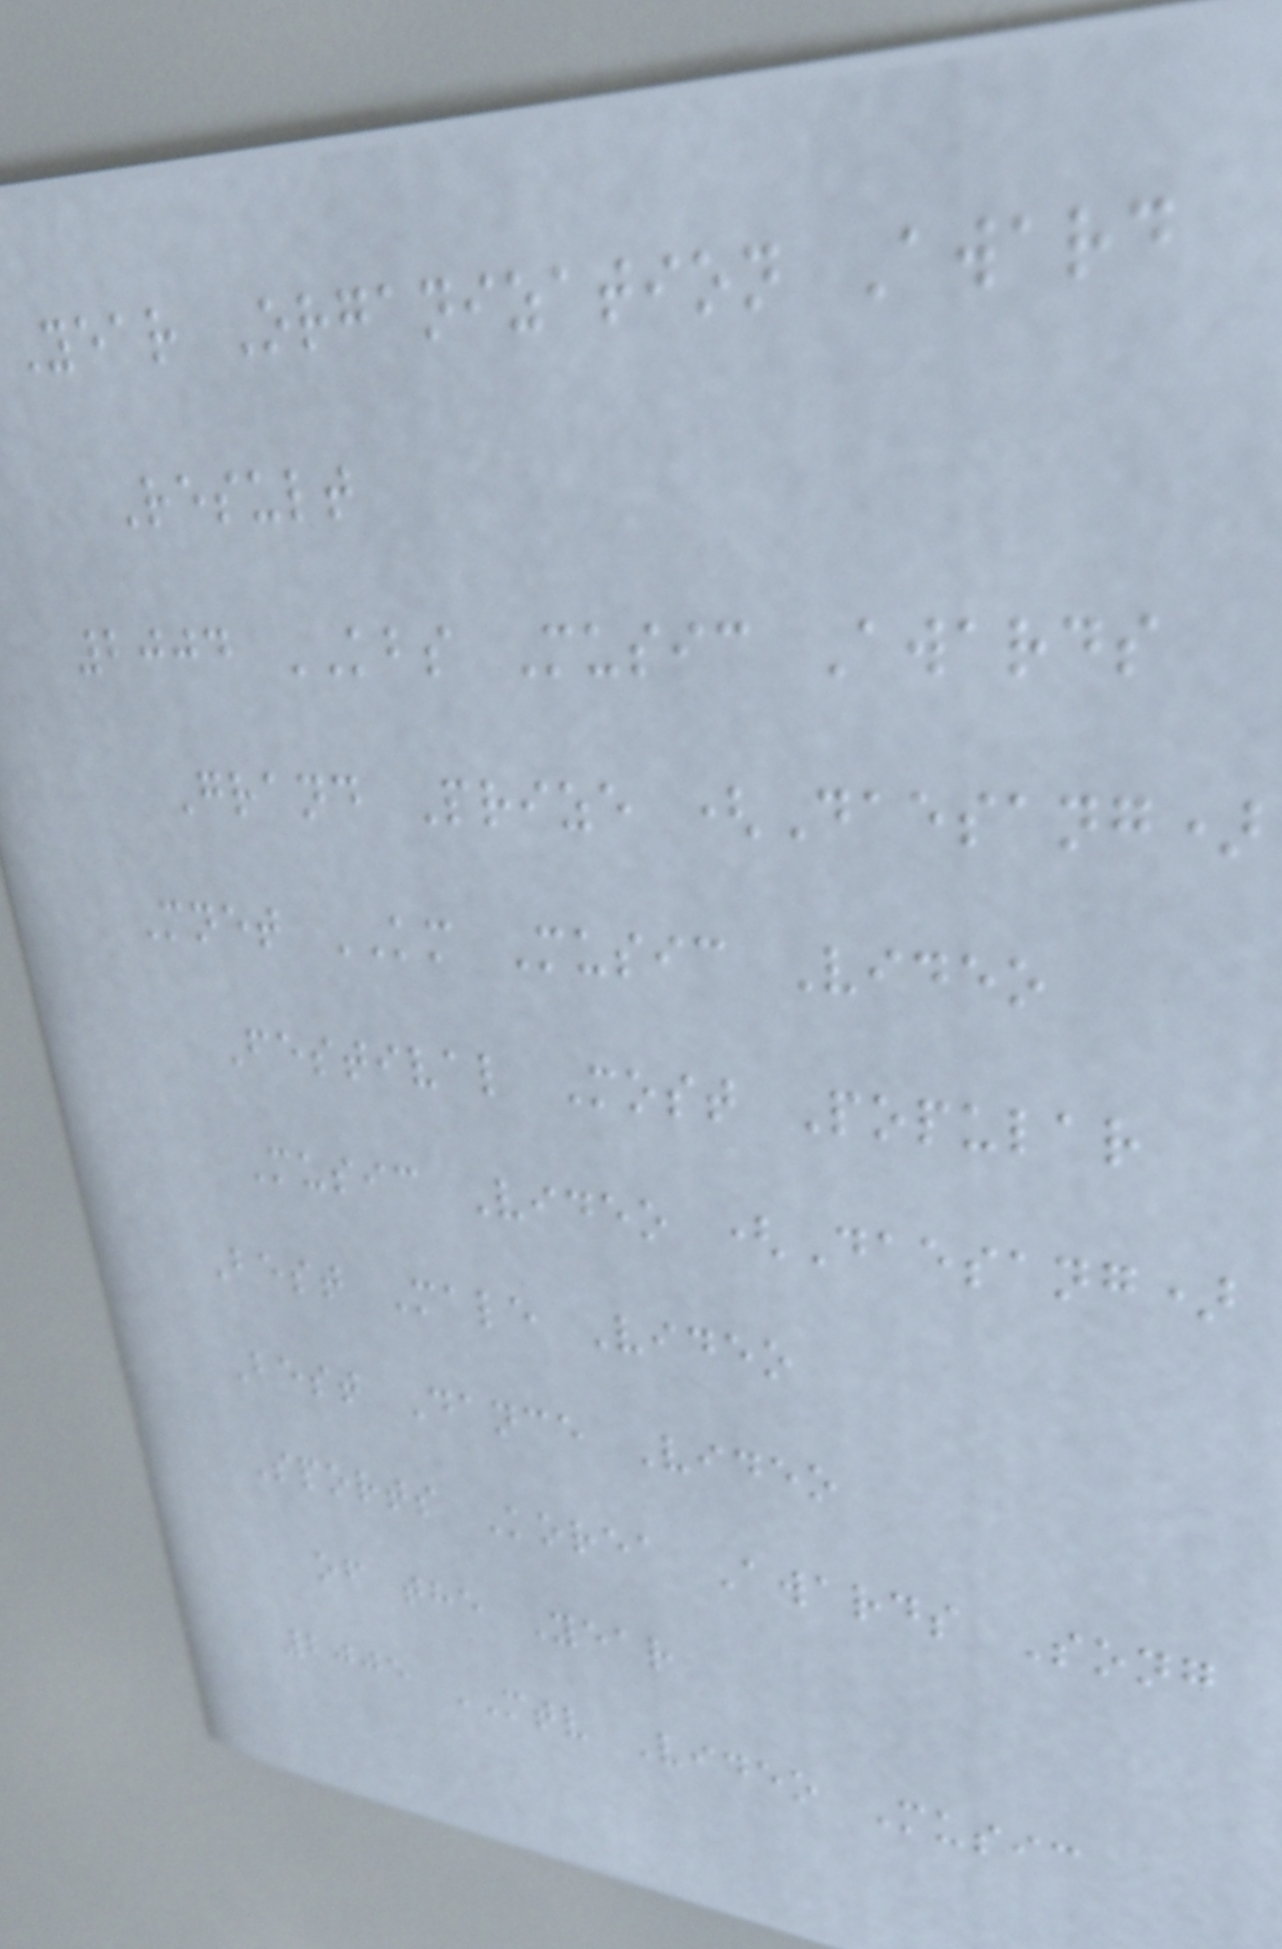Year Organization Award
Result
2004 KBS Music Awards
Grand Prize (Daesang)
Mnet KM Music Video
Festival Most Popular
Music Video (Daesang)
Best Male Video
Best Dance Video
Sports Korea Awards Song
of the Year
2005 MTV Video Music
